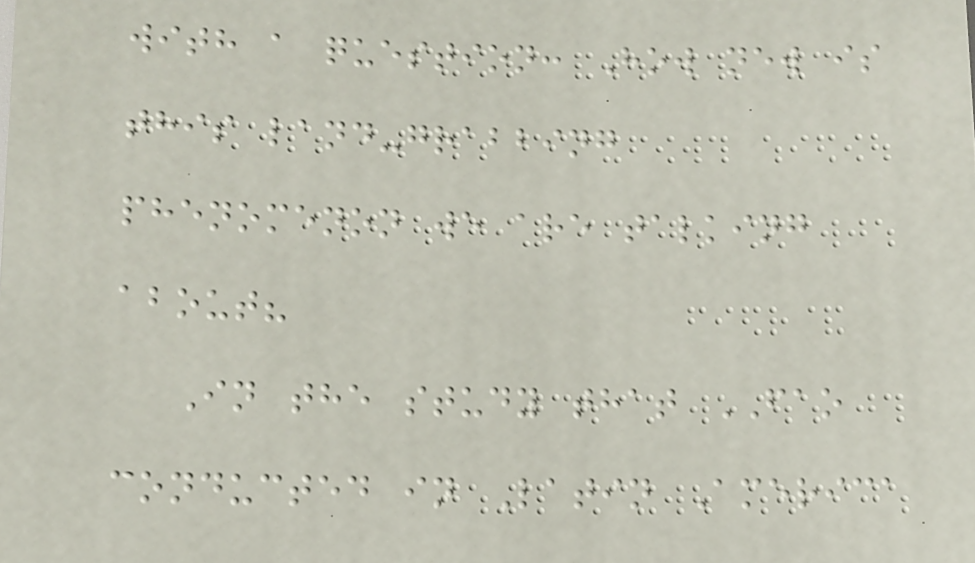with a question: How new is
this land-grabbing
phenomenon we are talking
about?
In the study that FAO
conducted in Latin America
